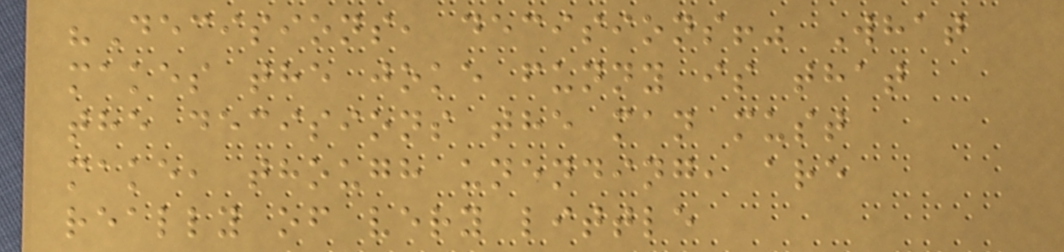"Decisions, decisions!" What
makes the joke funny is that
the decisions the man must
make, though unending, are
really of very little
